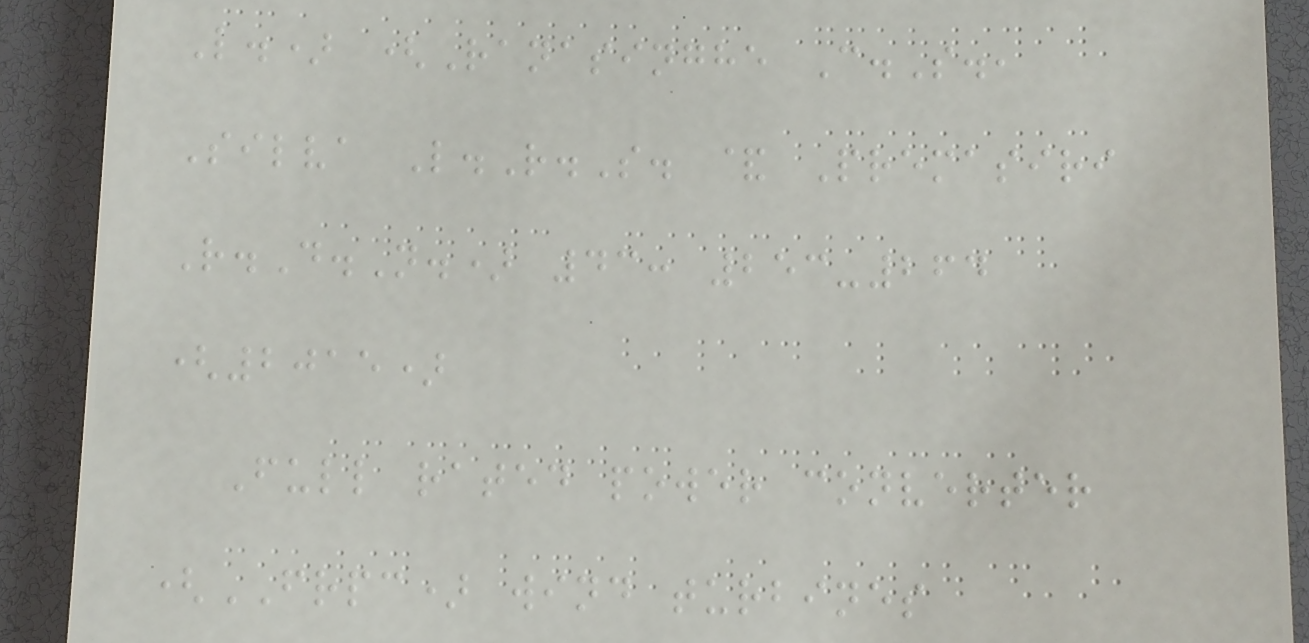L.) (Ranasinghe C.S.,
Silva L.R.S. & Premasiri
R.D.N.) 43: 253-264
(2015)
Full rated power converter
(FRPC) wind turbines
